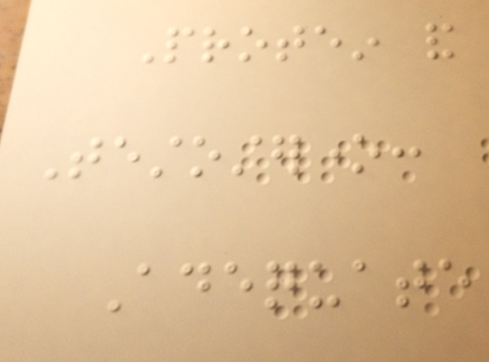Protein and
Testosterone:
Adequate
